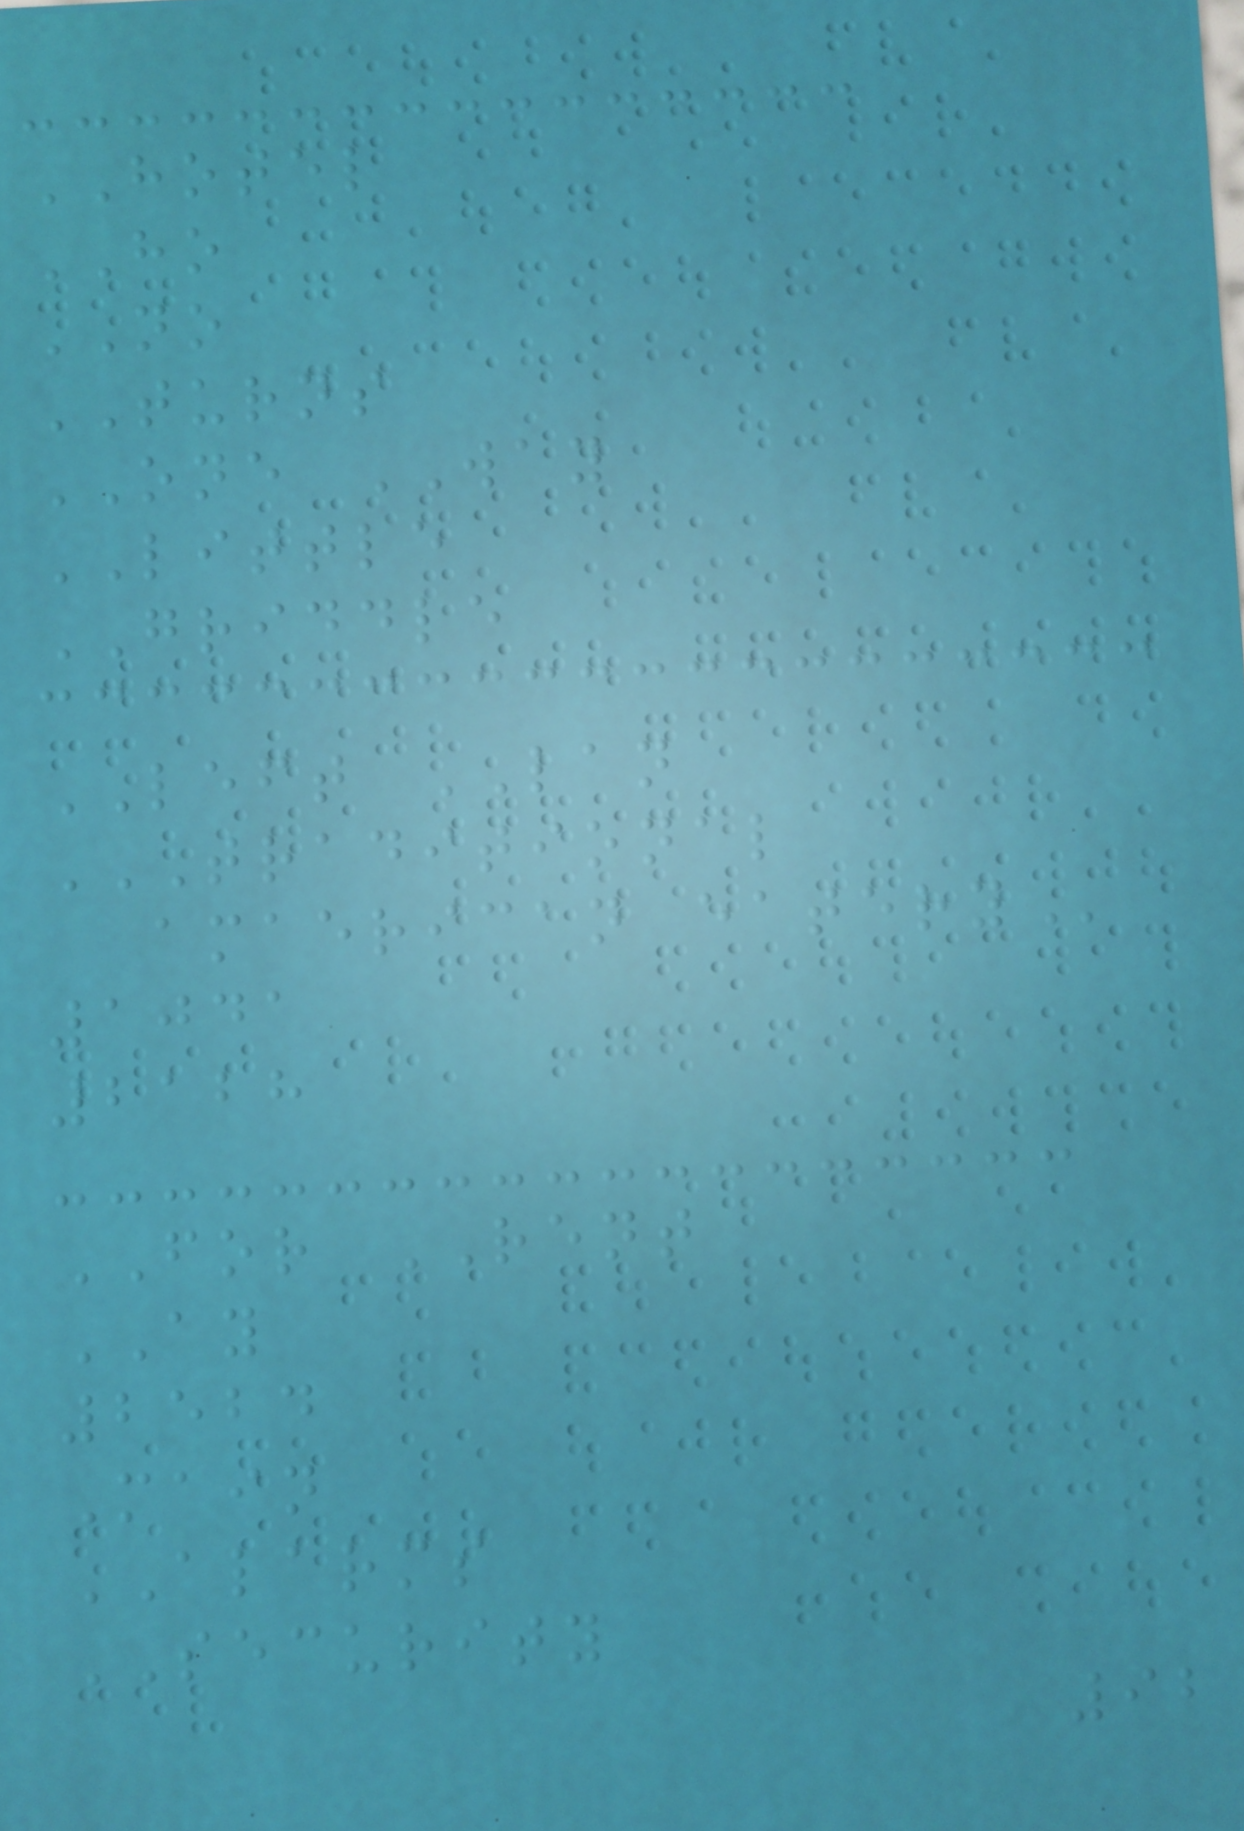HOTEL
HO
NO
TURNS
ONE WAY
LITTLE
GRIDDLE
LEFT LAN
TRADITIONAL
AMAERICAN EATERY
1041
2128
FOR RENT
AY
2524
Main
ALARMS
SECURITY
92
